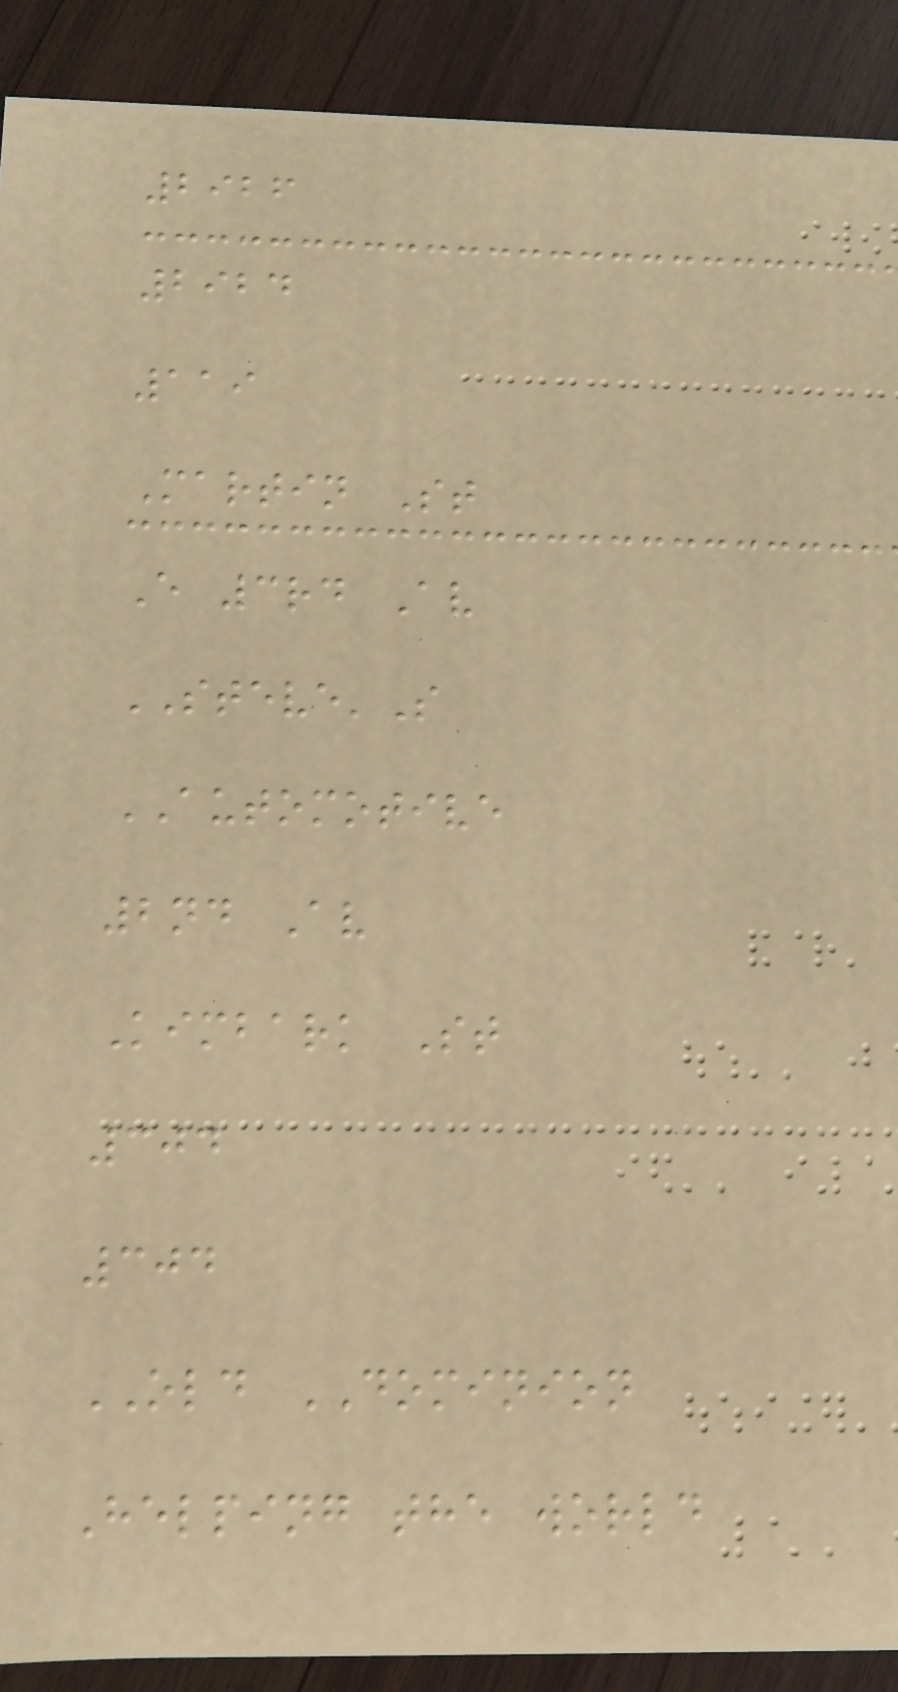2926
2924
119
Martin St
E 3rd Av
STEVE'S
AUTOMOTIVE
2nd Av
Kimbark St
304
304
OLD DOMINION
Helping the world
